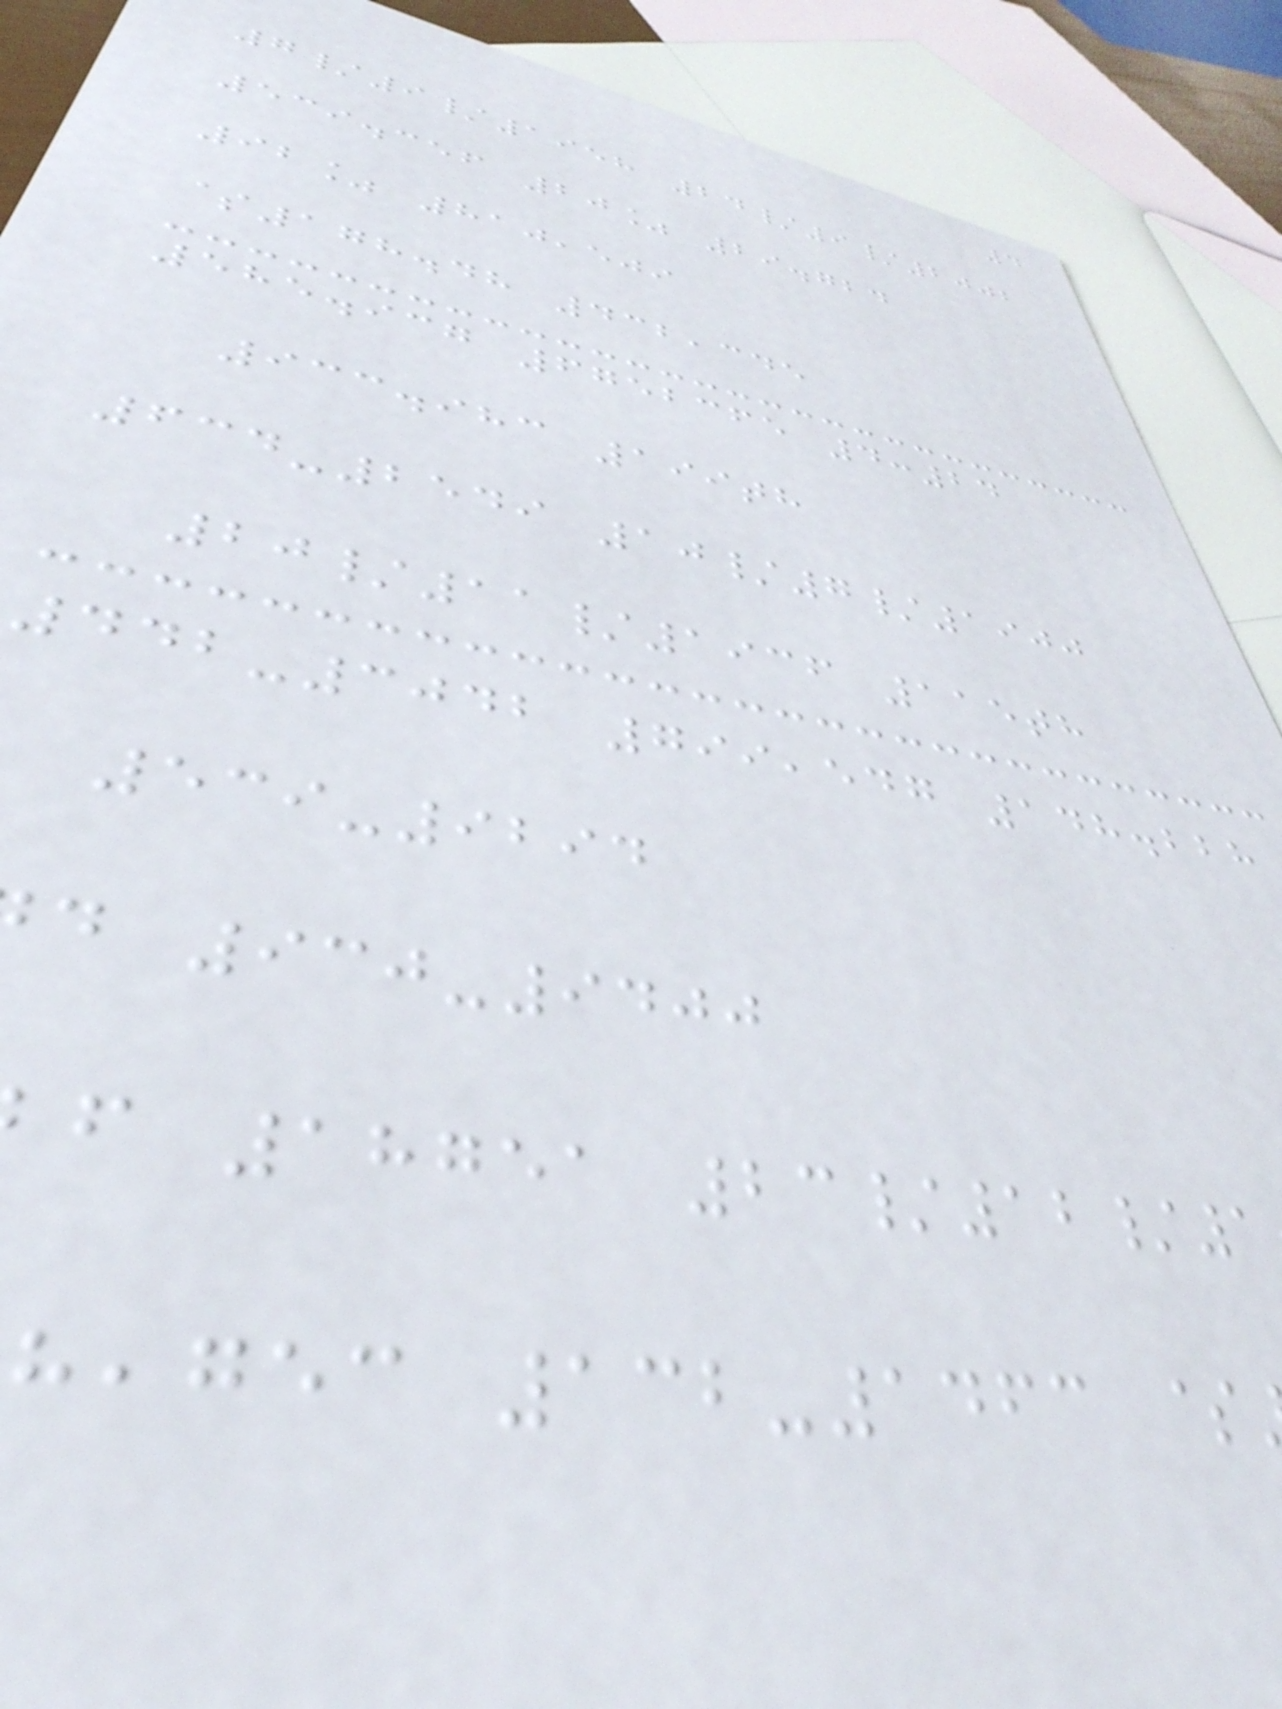4
7/9/1958 24/9/2002
539.356 20% 29.724
92% 810,509
$178.48 432,345
585.937 6752365 4:24
933.983 199th
634-2549 10/7/1900
20/11/1936 115th
442-3042 799,547 148.228
539-9294
d 930-9400
f 18751 23/12/1
,gec 132-1463 $
